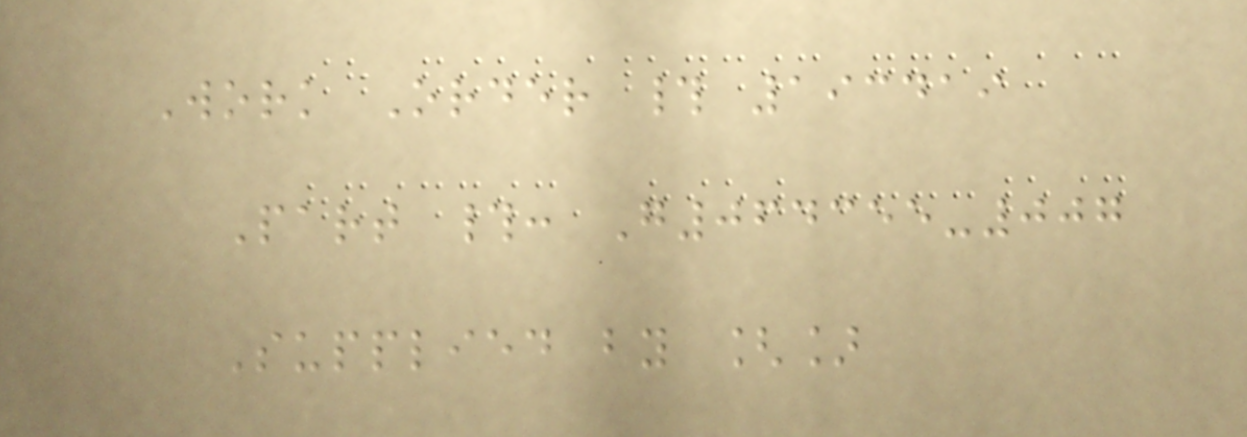Work Order # 193419
Part #: G064355-007
Supplied by []
